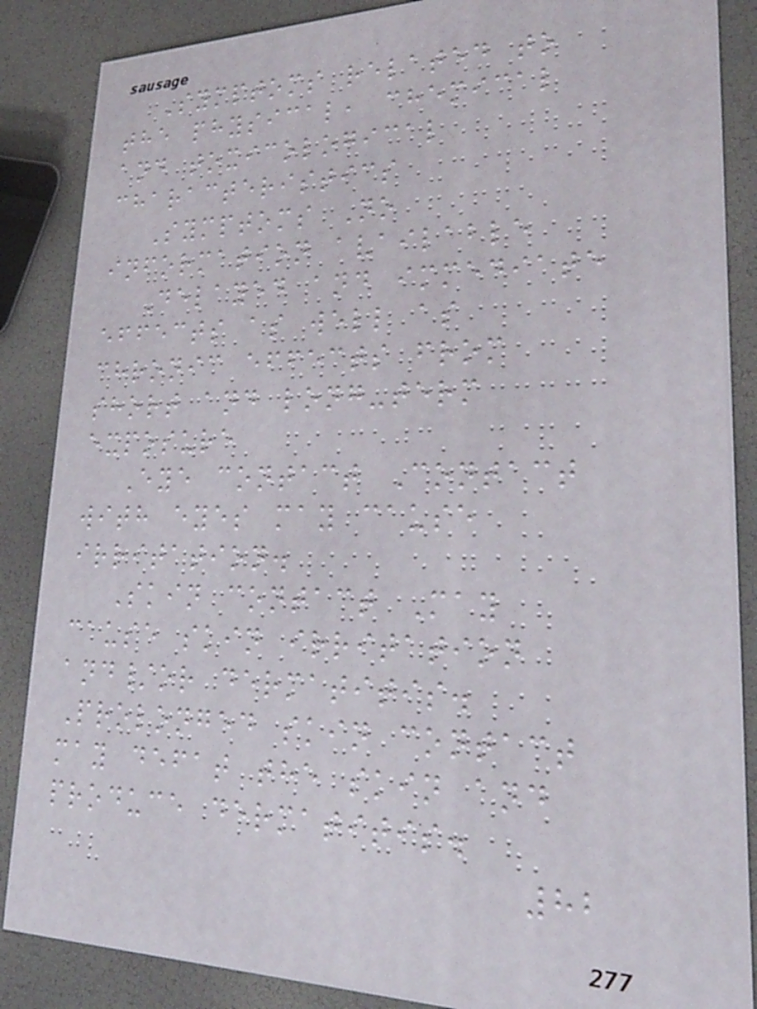Symptoms related to
the physical, chemical
and toxicological
characteristics
Symptoms No
information available
Delayed and immediate
effects as well as
chronic effects from
short and long-term
exposure
Eye contact Contact
with eyes may cause
irritation.
Skin contact May
cause skin irritation
and/or dermatitis.
Prolonged skin contact
may defat the skin and
produce dermatitis.
82
